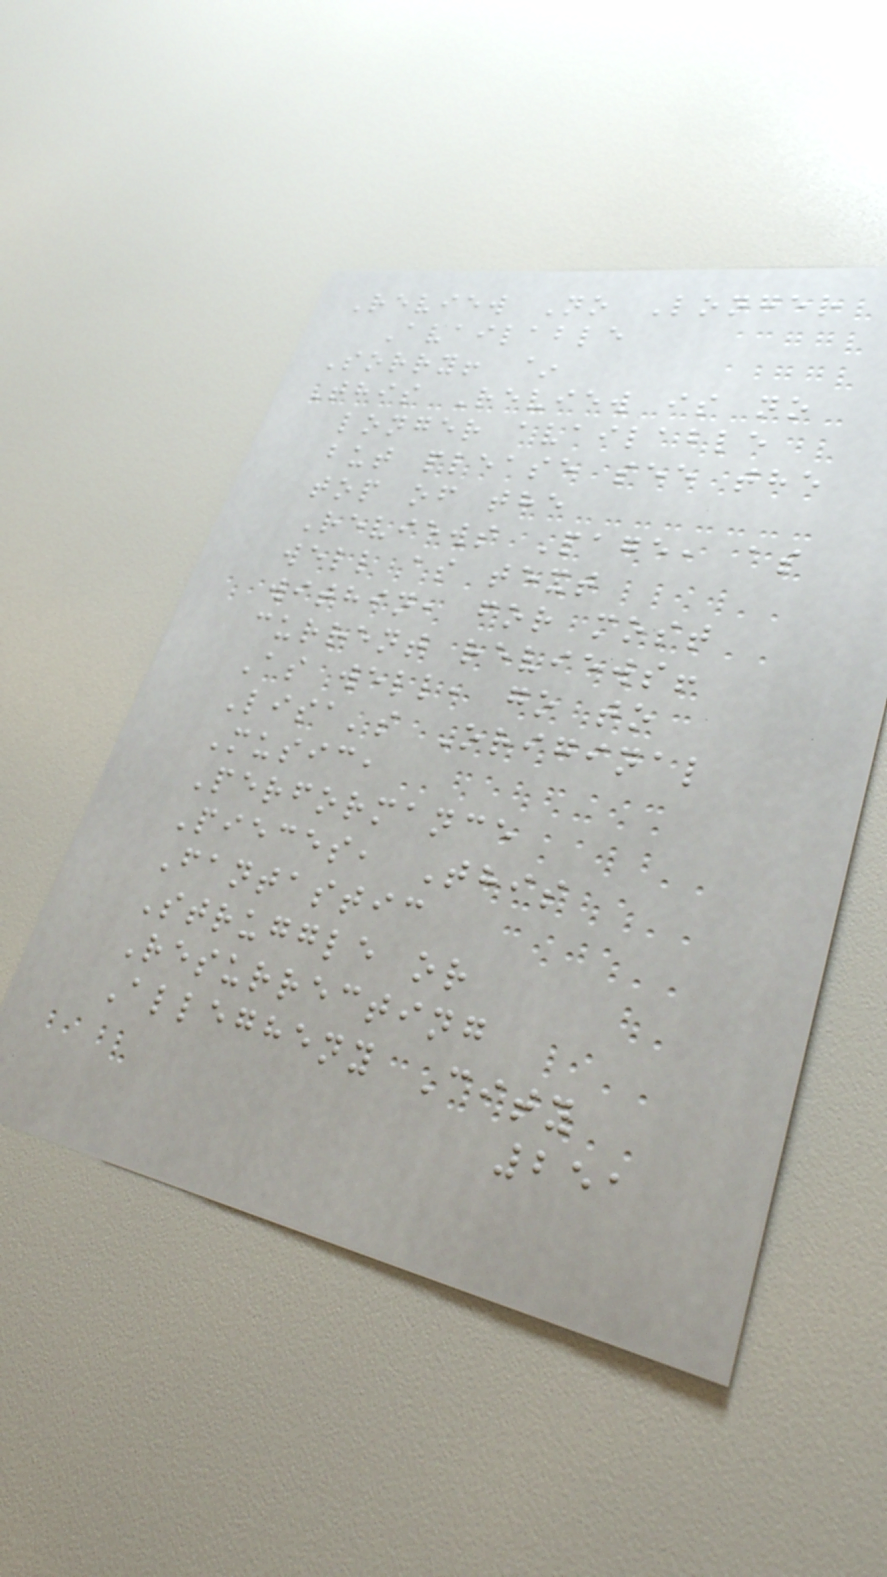Review No Longer
Available
Sorry! ~
This Review is no
longer available
but please see the
top of the
Reviews Page, as
well as text
within, for most
current reviews!
As well, go to
Lisa's Original
Music,
Performance
Pieces, This
Fantastic
Struggle or
Resurrecting
Allegheny City
251
